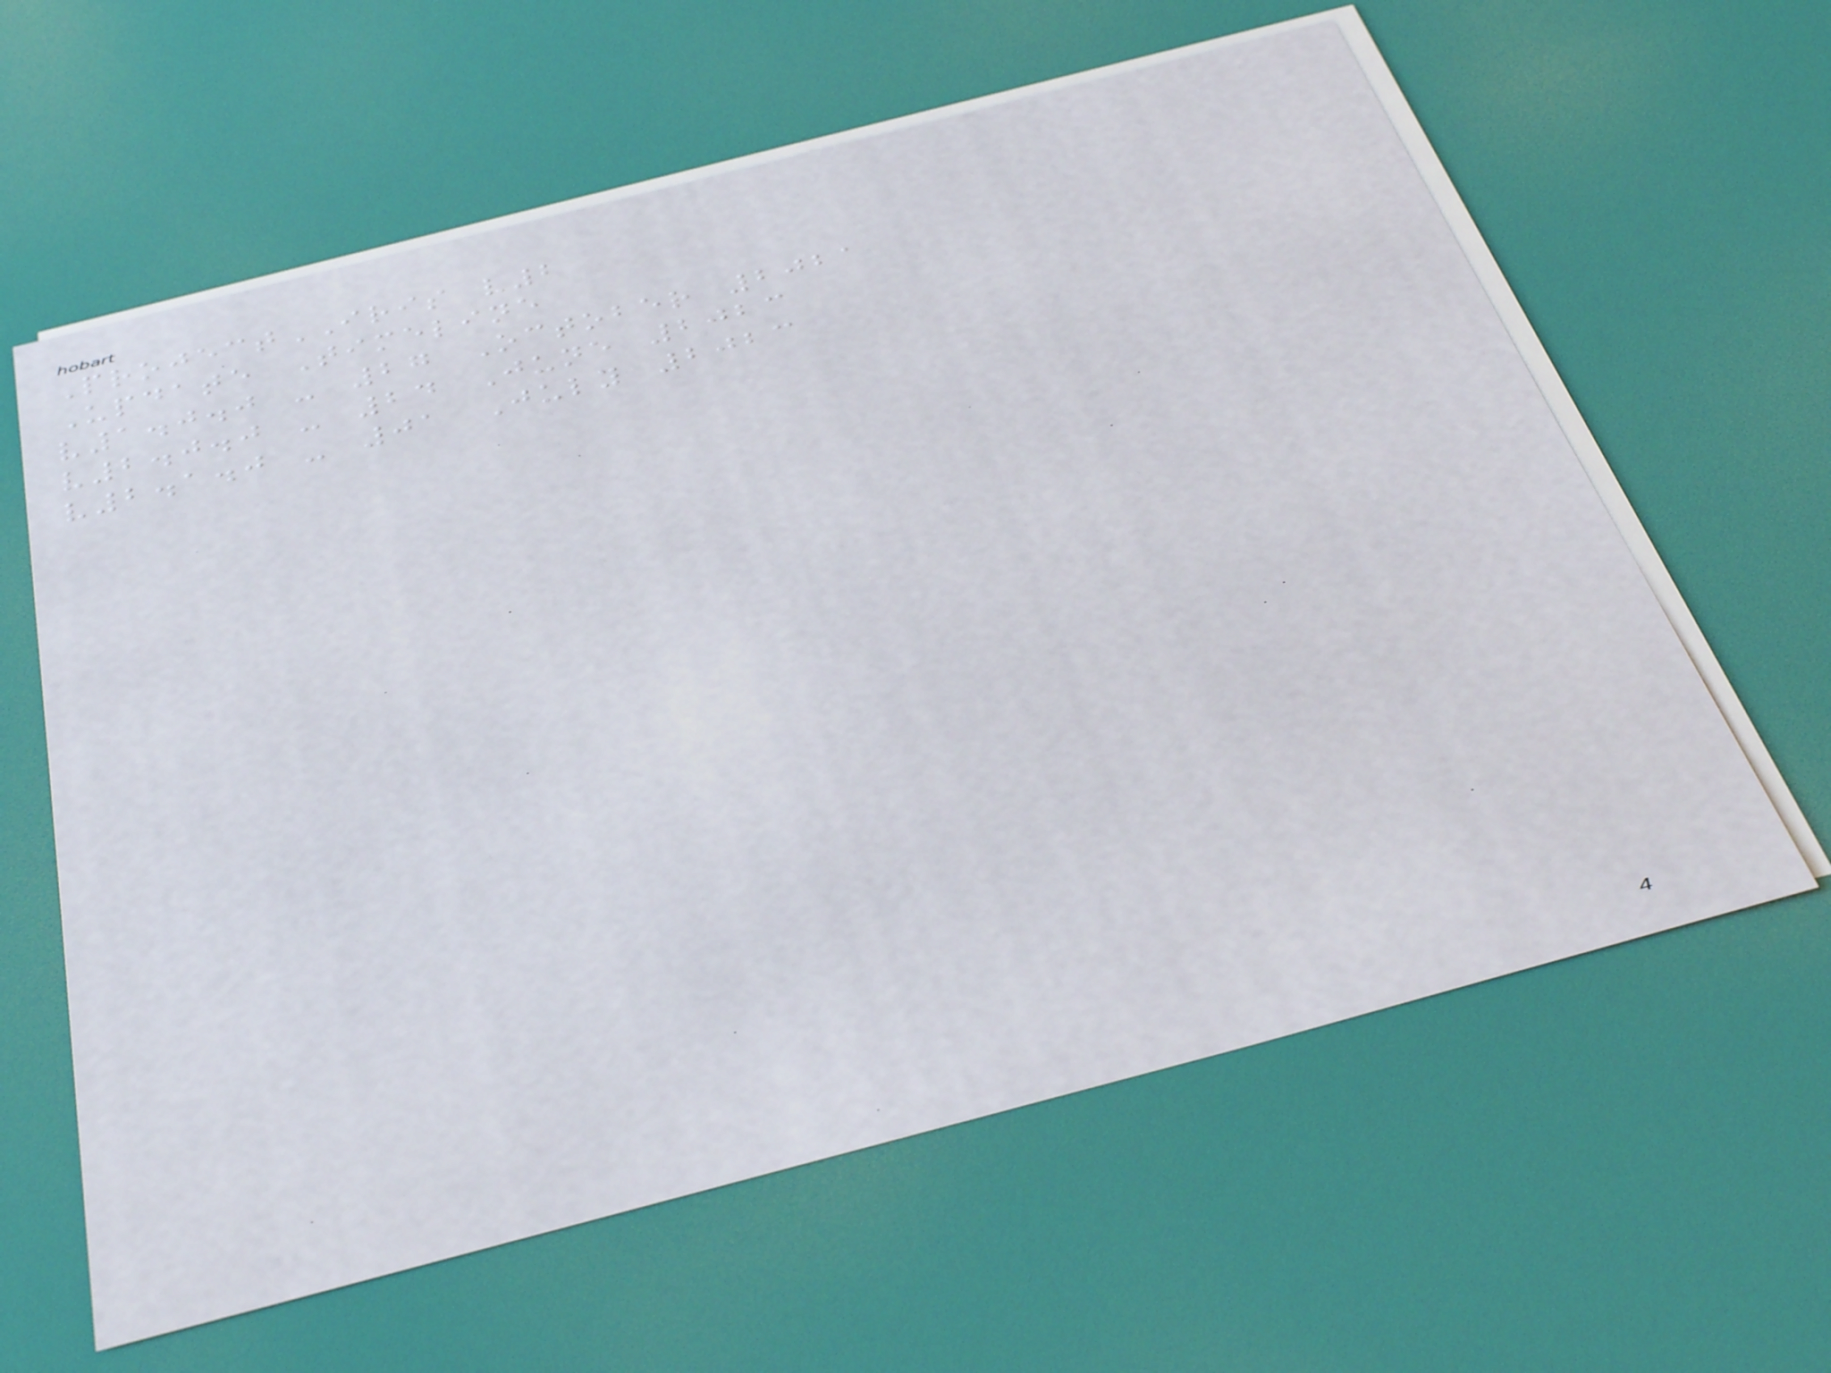ProjectIRIS v2
Update Timeline
v1.0.0 - 27 October 2021
v2.0.0 - 24 June 2023
v2.1.0 - 01 July 2023
